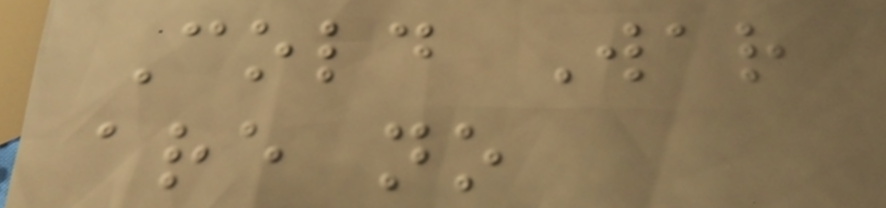Cold War
are no
